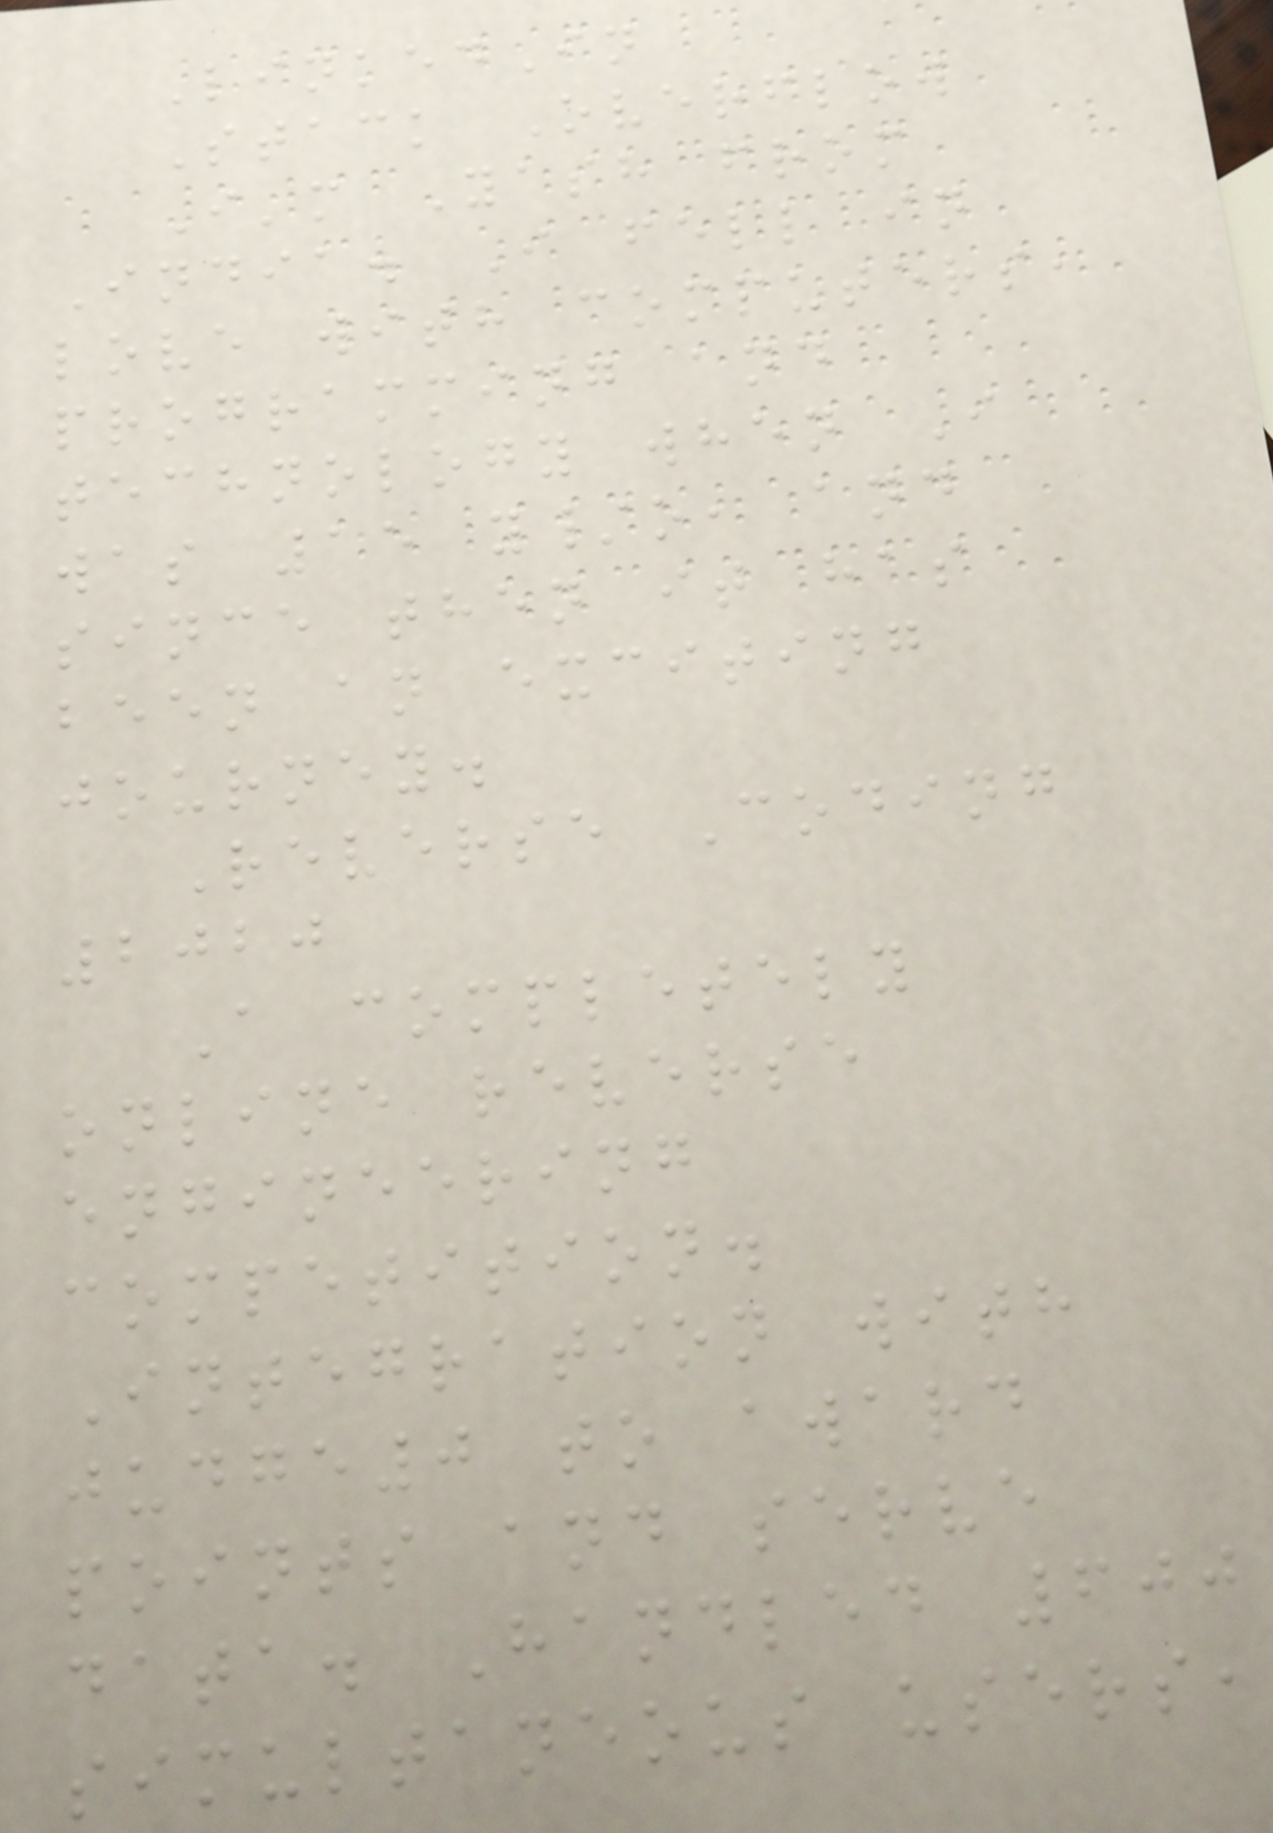LinkedIn
Stack Overflow
I'm Yash from
India. I fell in
love with computers,
programming and
technology when I
was 15 y/o, and
since then it has
been an exciting
journey.
Reverse Coding
2020
A completely
online reverse
engineering
competition.
Integration with
judge0 to award
points and serve
data. Handled 600
simultaneous users,
